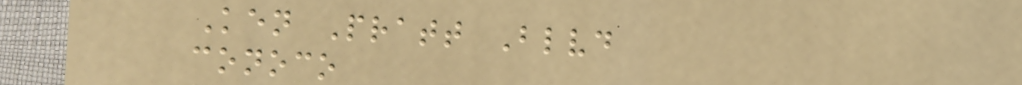Ken Pratt Blvd
conoco
